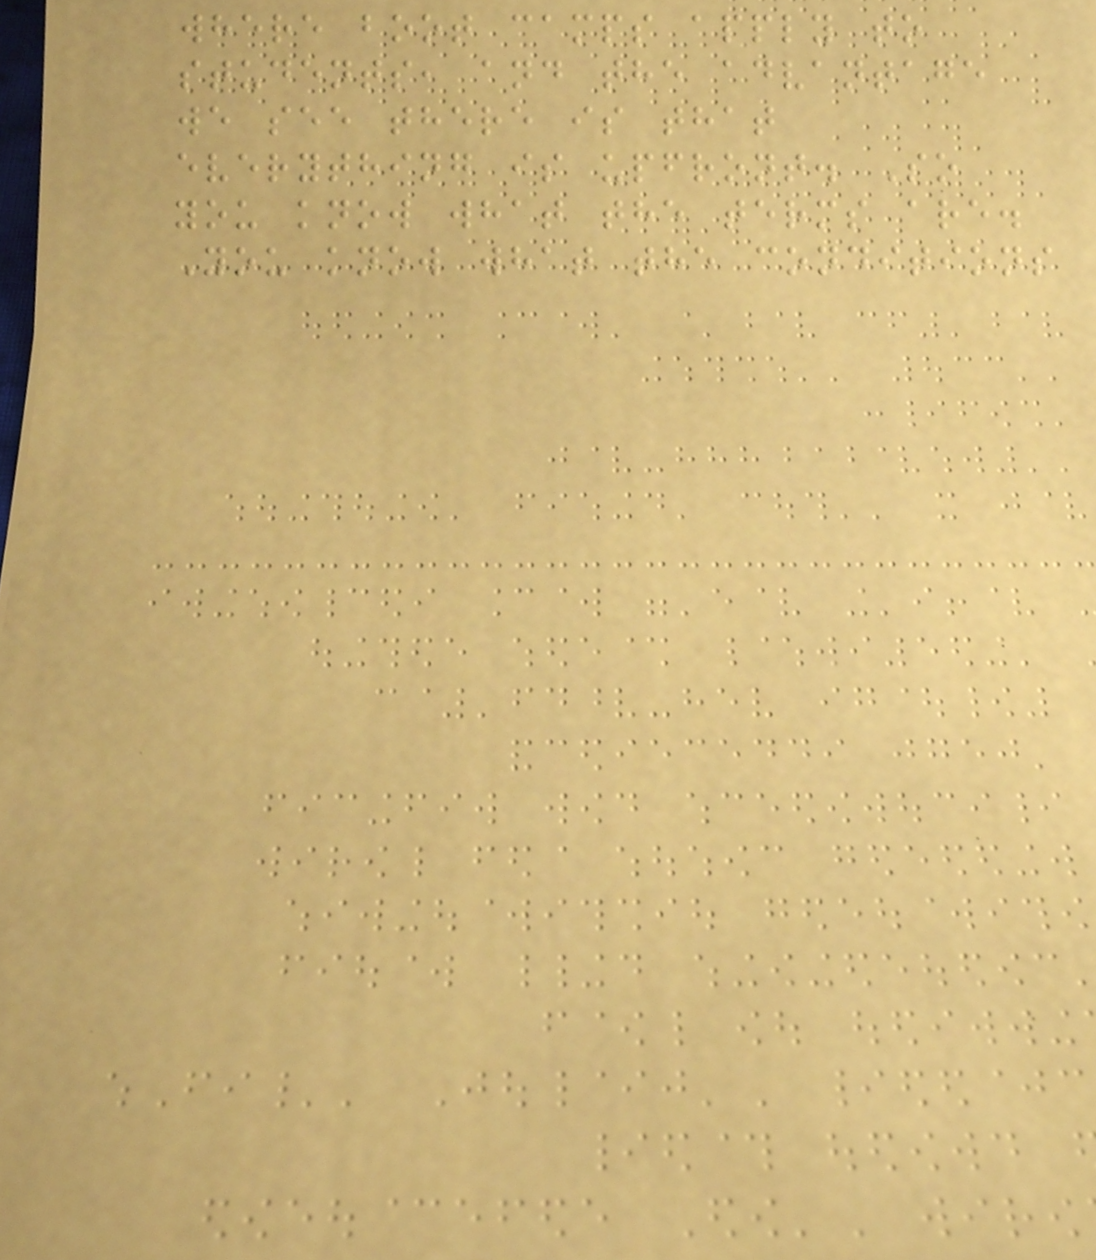where boot camps apply to
students, and the advantage
we see there is that
everything is upfront. So
you know what the terms are.
You know what the conditions
